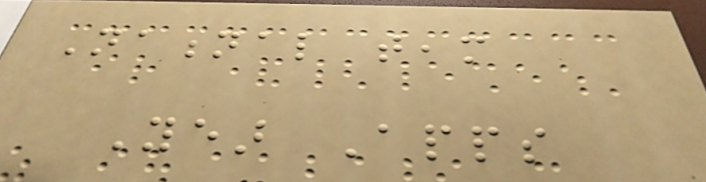National team
Year Apps
